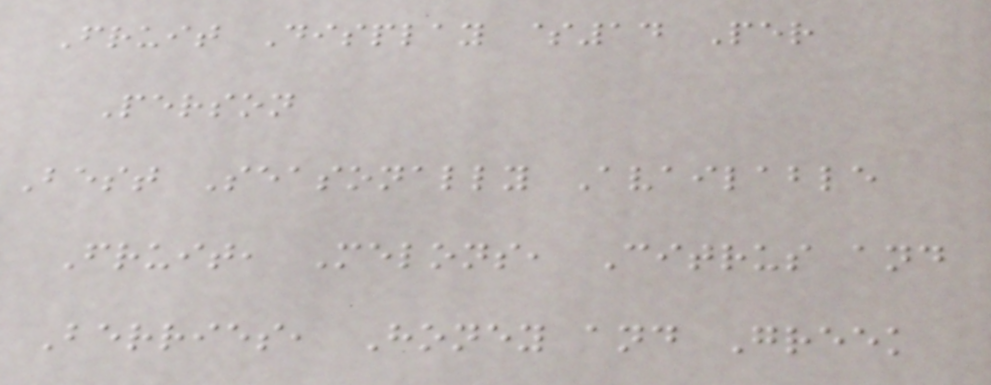Fruit Display $14 Per
Person
Best Seasonally Available
Fruit, Melons, Citrus and
Berries, Honey and Greek
